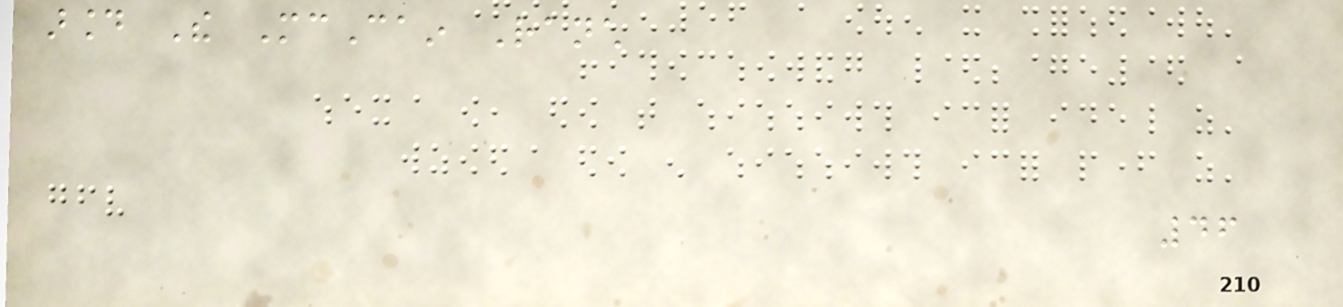around The McCain Ranch
46
